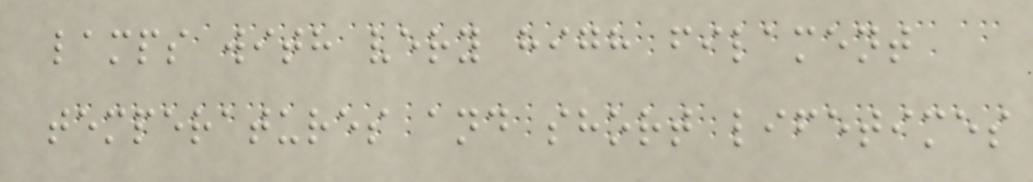lamps with very high filament
temperatures and short lifetimes
